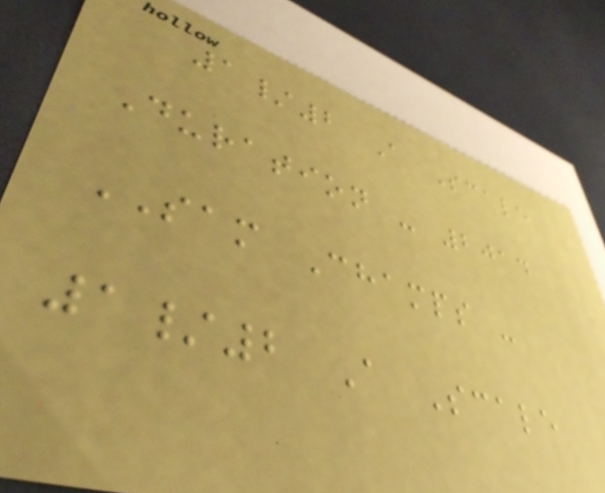1/2 A Scale
Duration - 2014
SAM Champs -
1/2 A Scale
